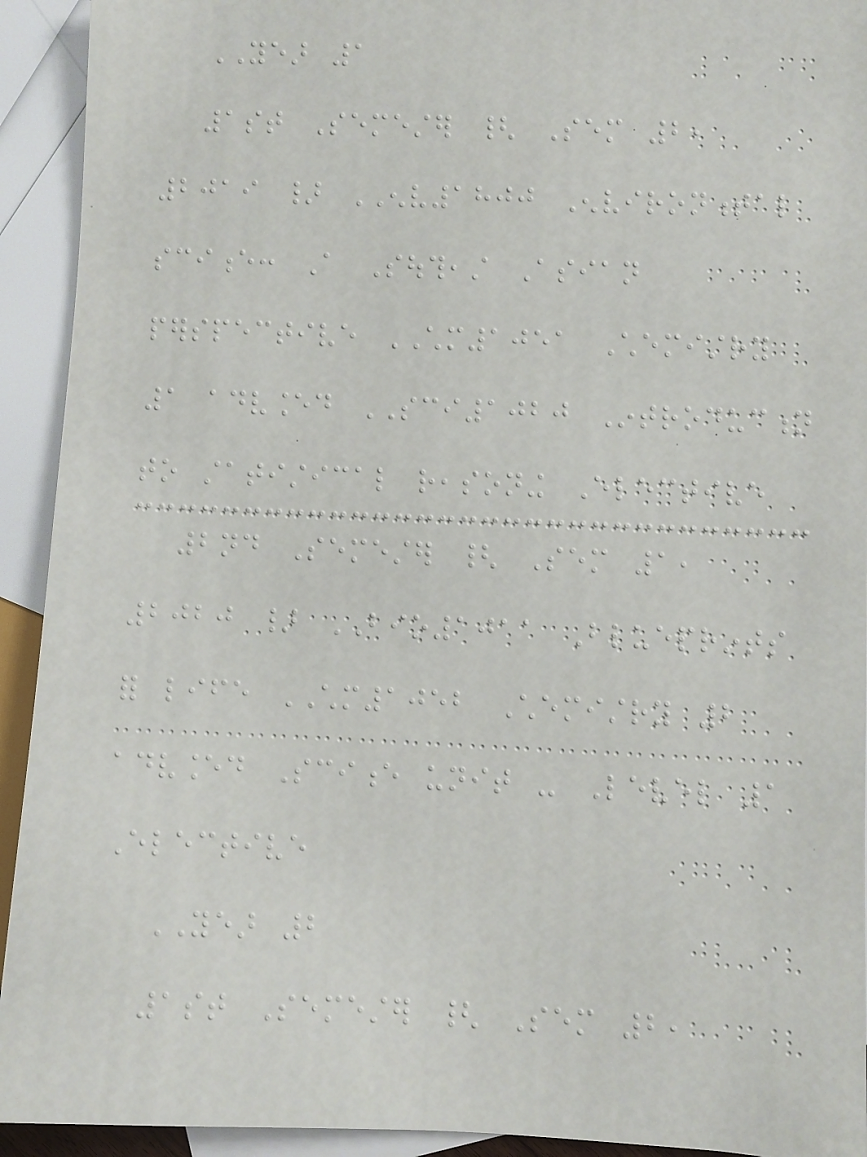YEAR 1
1st Semester { Sem 2,
2019 } ENV1800 Environmental
science: A Southeast Asian
perspective CHM1051 Chemistry
1 advanced SCI1020 Introduction
to statistical reasoning Elective
2nd Semester { Sem 1,
2020 } BIO1011 Blueprints
for life CHM1052 Chemistry 2
advanced Science unit - Level 1
Elective
YEAR 2
1st Semester { Sem 2,
